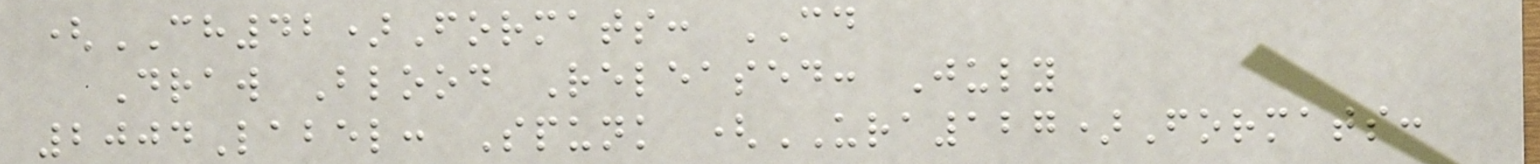(CH42)Formats: CD
Draw Blood Released: July
2004Label: Spunk (URA127)Formats:
